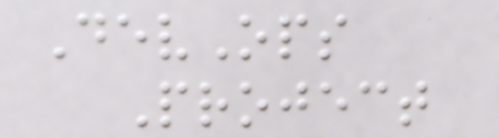DevOps
Project
